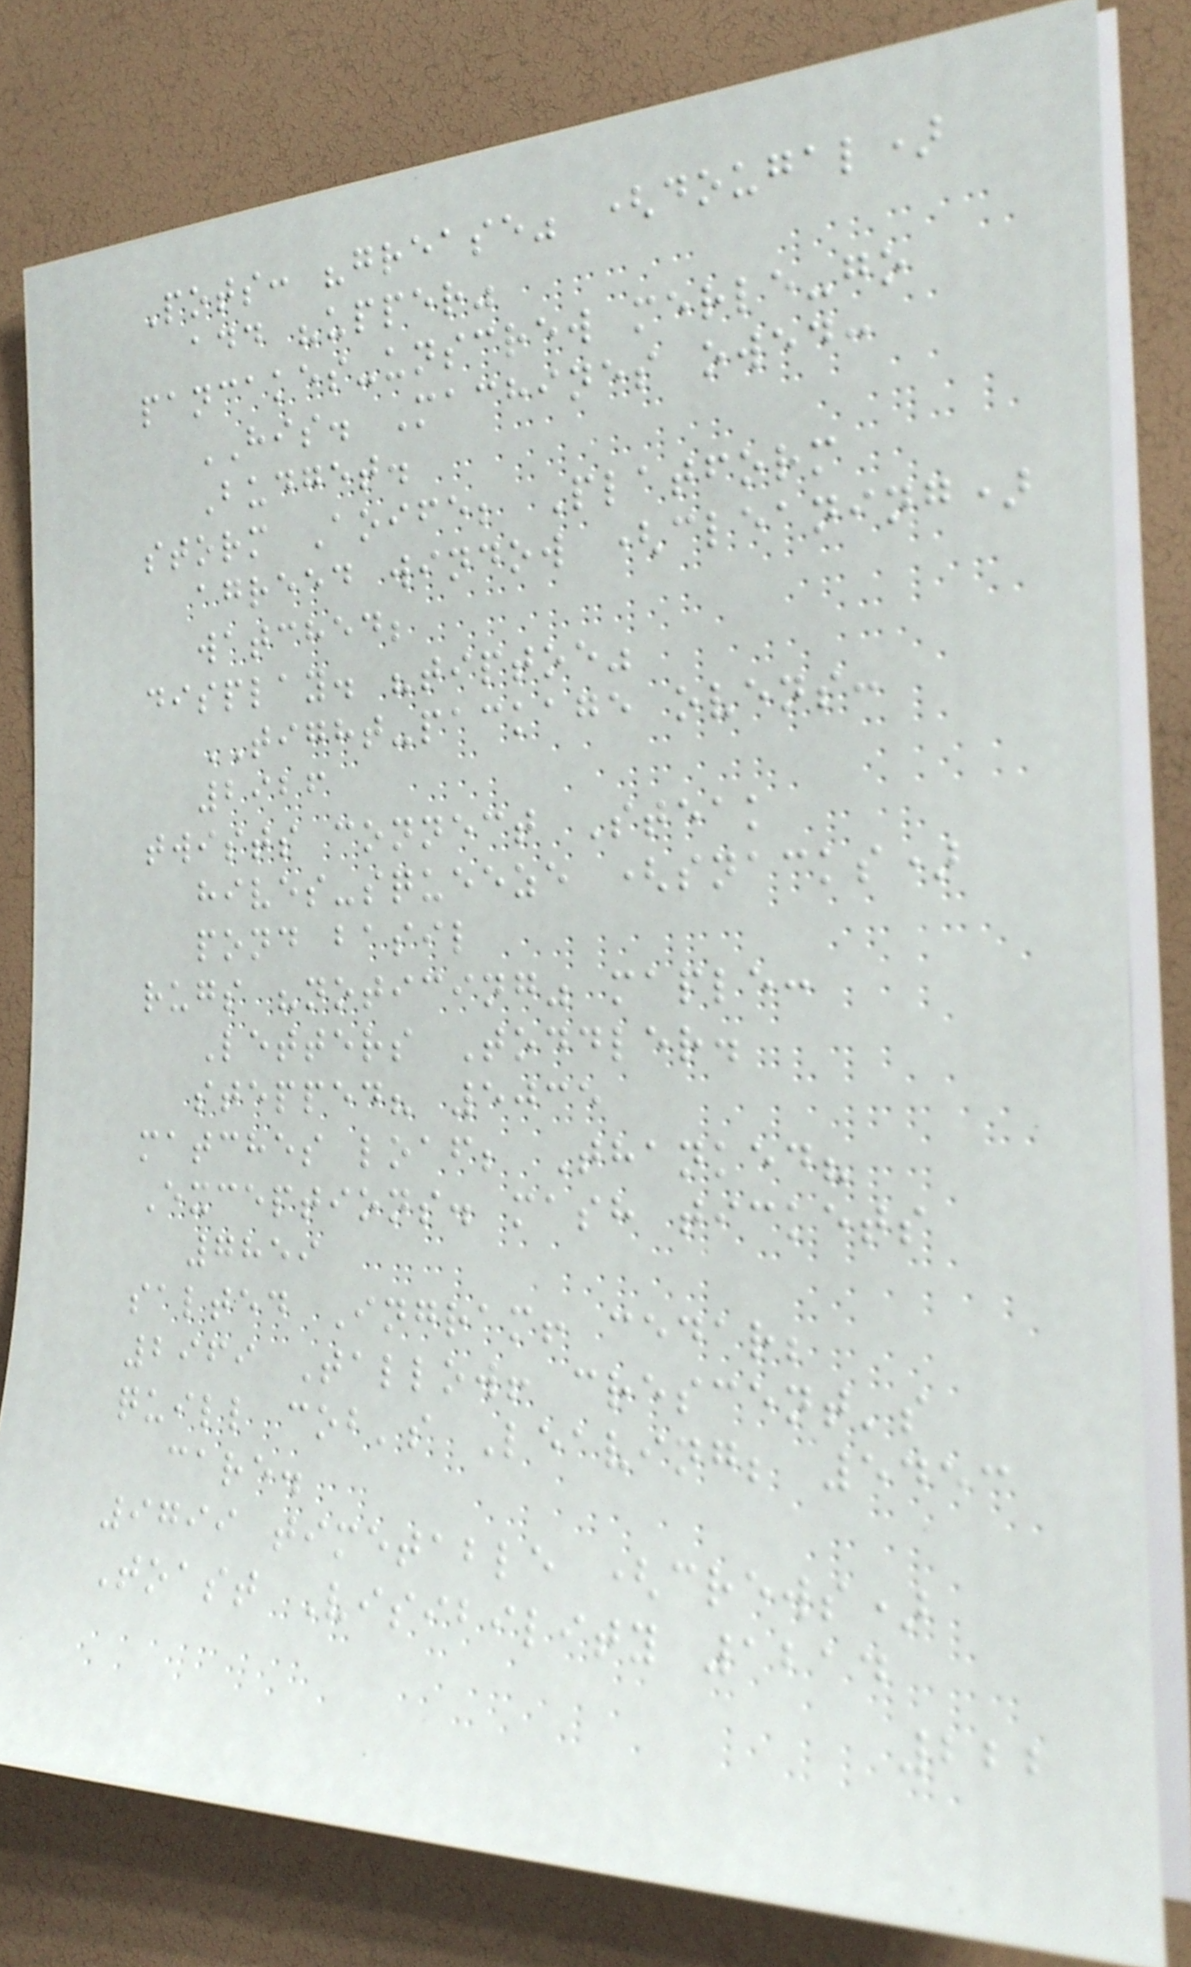Pots: "grease" (dougal)
add "upper"
pancakes-unscrew merle-go
HIS. Machines owed:
Budget.
storm Aoife; Platform
agreed window (cleaning)
watched;
display. "tiptoe"
TIGHT-package ovens:
2926
twists connect Steak
hives-squeeze (snacks)
pond basil
rugs "noticing" maple:
Letters Toddler.
stepped? 5035
matches loaf; Thanked?
Exceptions. mash tickets
7859
salted Ingram! cedar;
2969 Tallow! crescent's
quill cob's Leaving; 5453
care.
9799 timetable (crews)
Toast Visibility 1214
222
